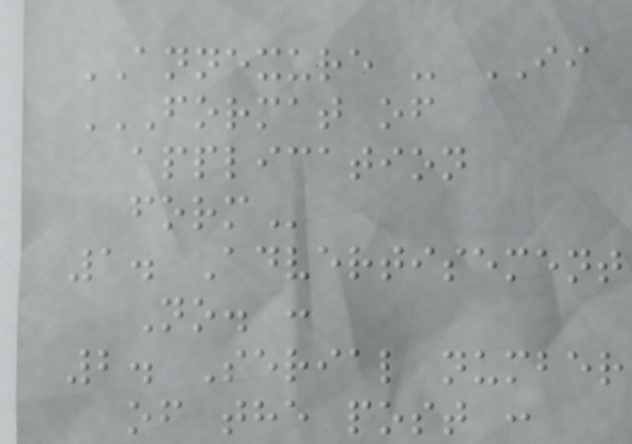ANNEXURE - II
FORMAT OF
APPLICATION
FORM
1. Advertisement
No. :
2. Serial number
of the post :
